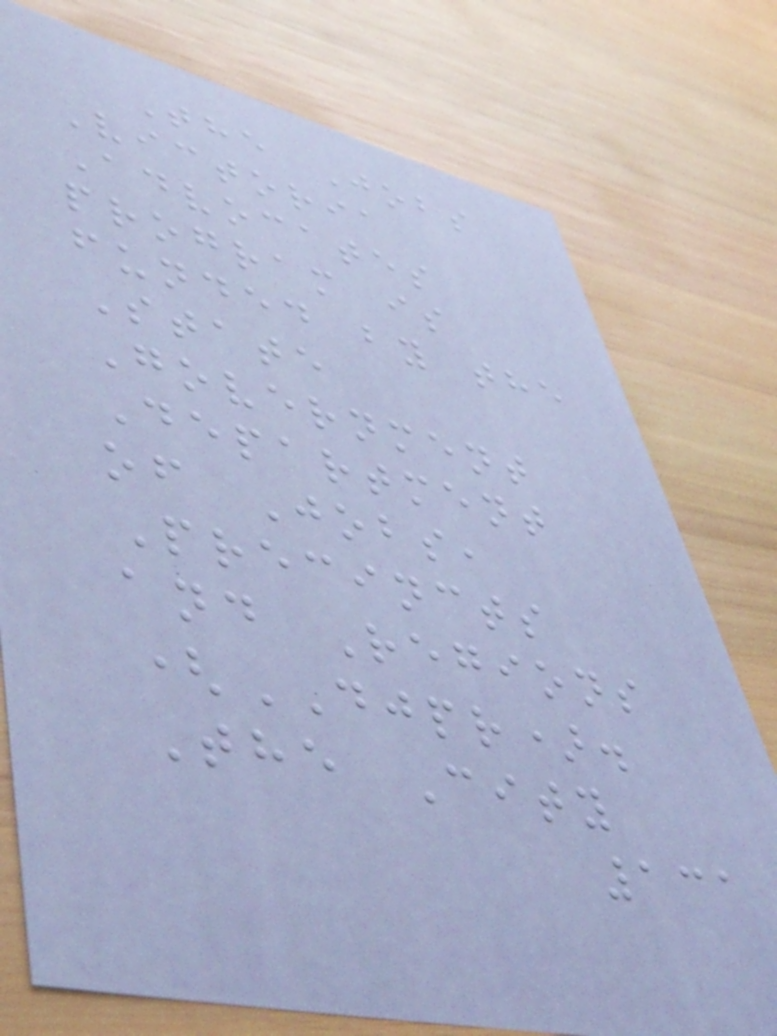The Jobs
Victoria
Advocates
program is
funded by the
State
Government
Department
of Jobs,
Precincts
and Regions
(DJPR).
The City
131
